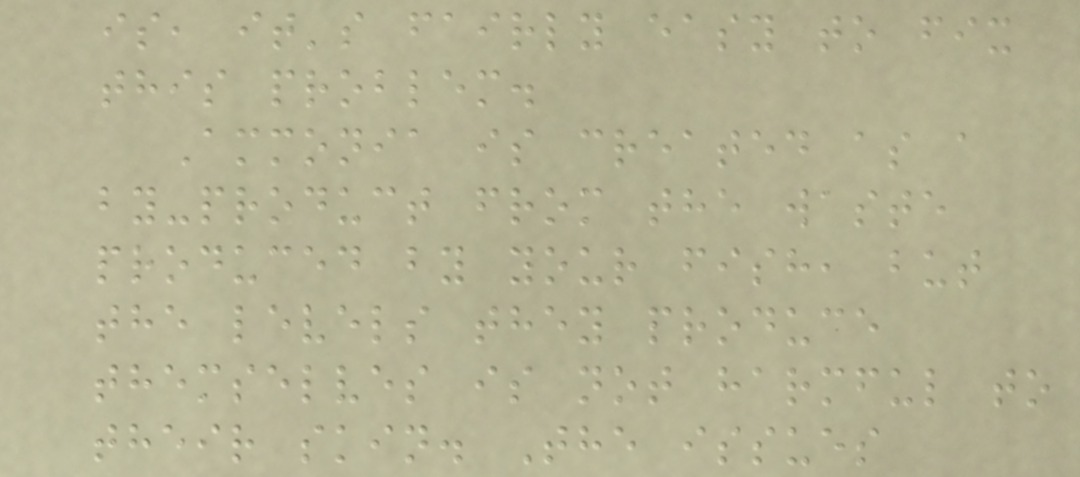is, it's fairly easy to fix
this problem.
Ammonia is created as a
by-product from the waste
produced by your fish, but
the levels they produce
themselves is not harmful to
their skin. The issues
